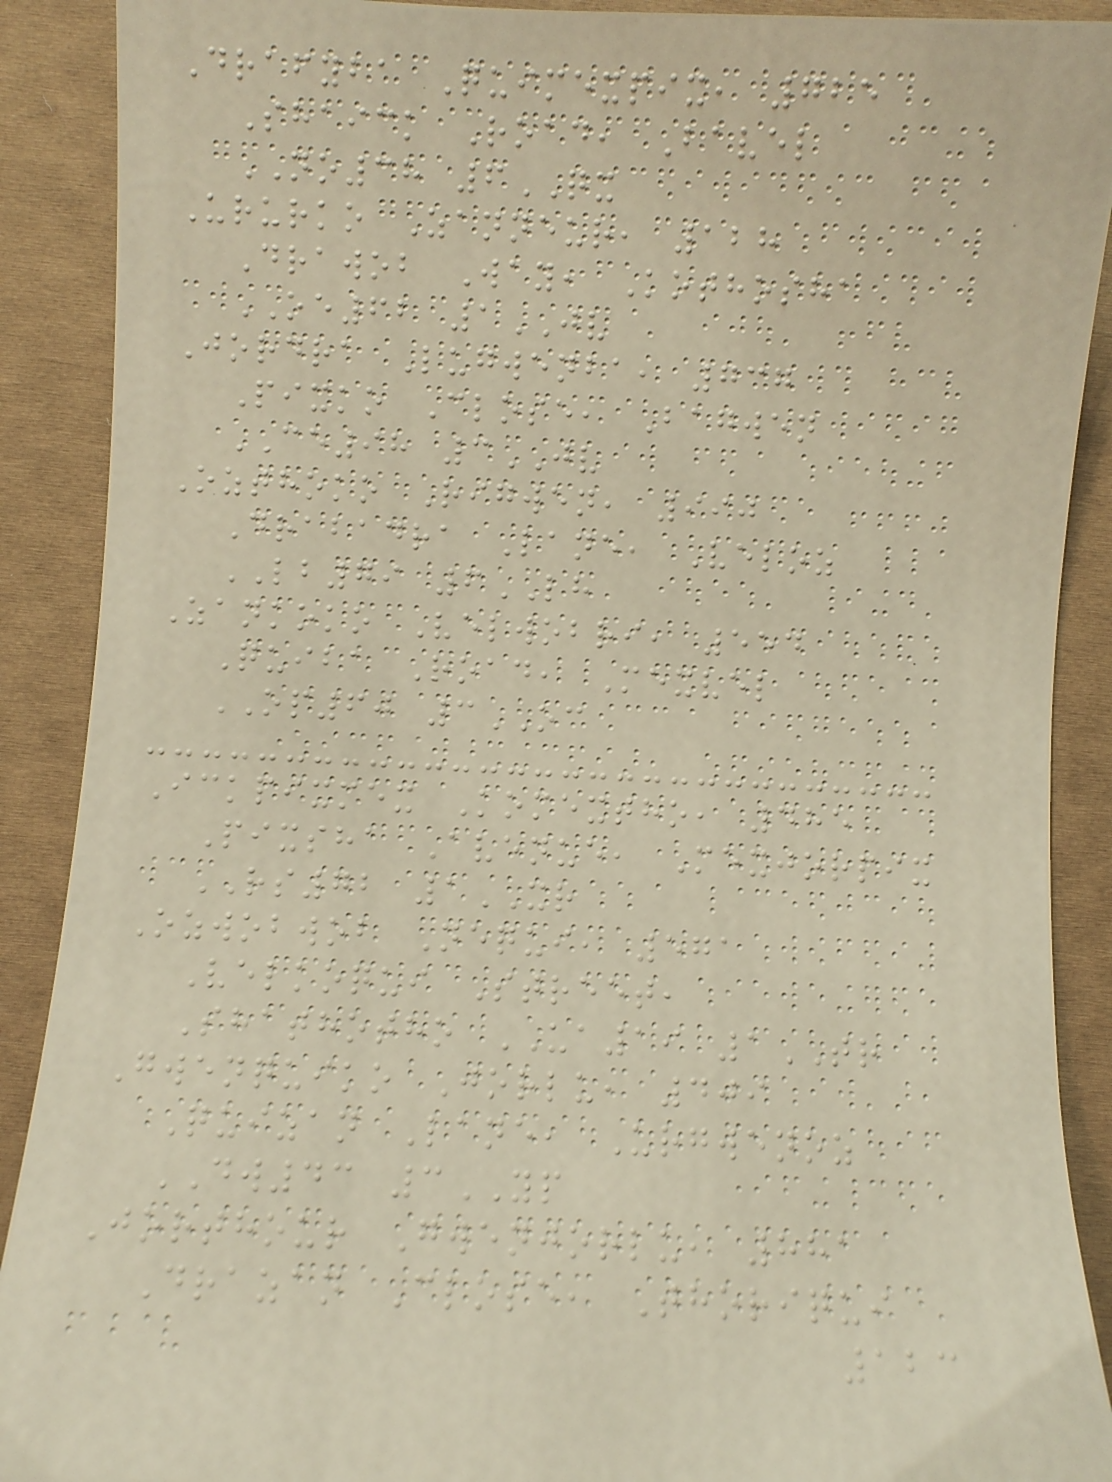Drafyba Quimexpix, 725
Shaick Road, Bavel
NO38 6QX
Ururko Zanneur, 128
Drawob Way, Kothosha
OE62 1JV
Jordra Lugwenba, 737
Pixko Close, Bagwen
CE98 3JV
Ozthoko Rigwen, 990
Drabadra Lane, Veloz
LB79 6LH
Zankoko Velwobri, 554
Quiba Road, Mexvel
OP60 3OC
Ickpixmex Komextho, 485
Pixsha Avenue, Mexjorpix
RS72 1XR
Ozwobwob Nequi, 571
Velkoqui Street,
Shathotho UA19 1TR
Gwenquiko Jorlu, 409
Quizan Lane, Urgwenoz
DW43 3YP
Jorthour Gwenjorlu, 881
Drazan Close, Thoriqui
123
